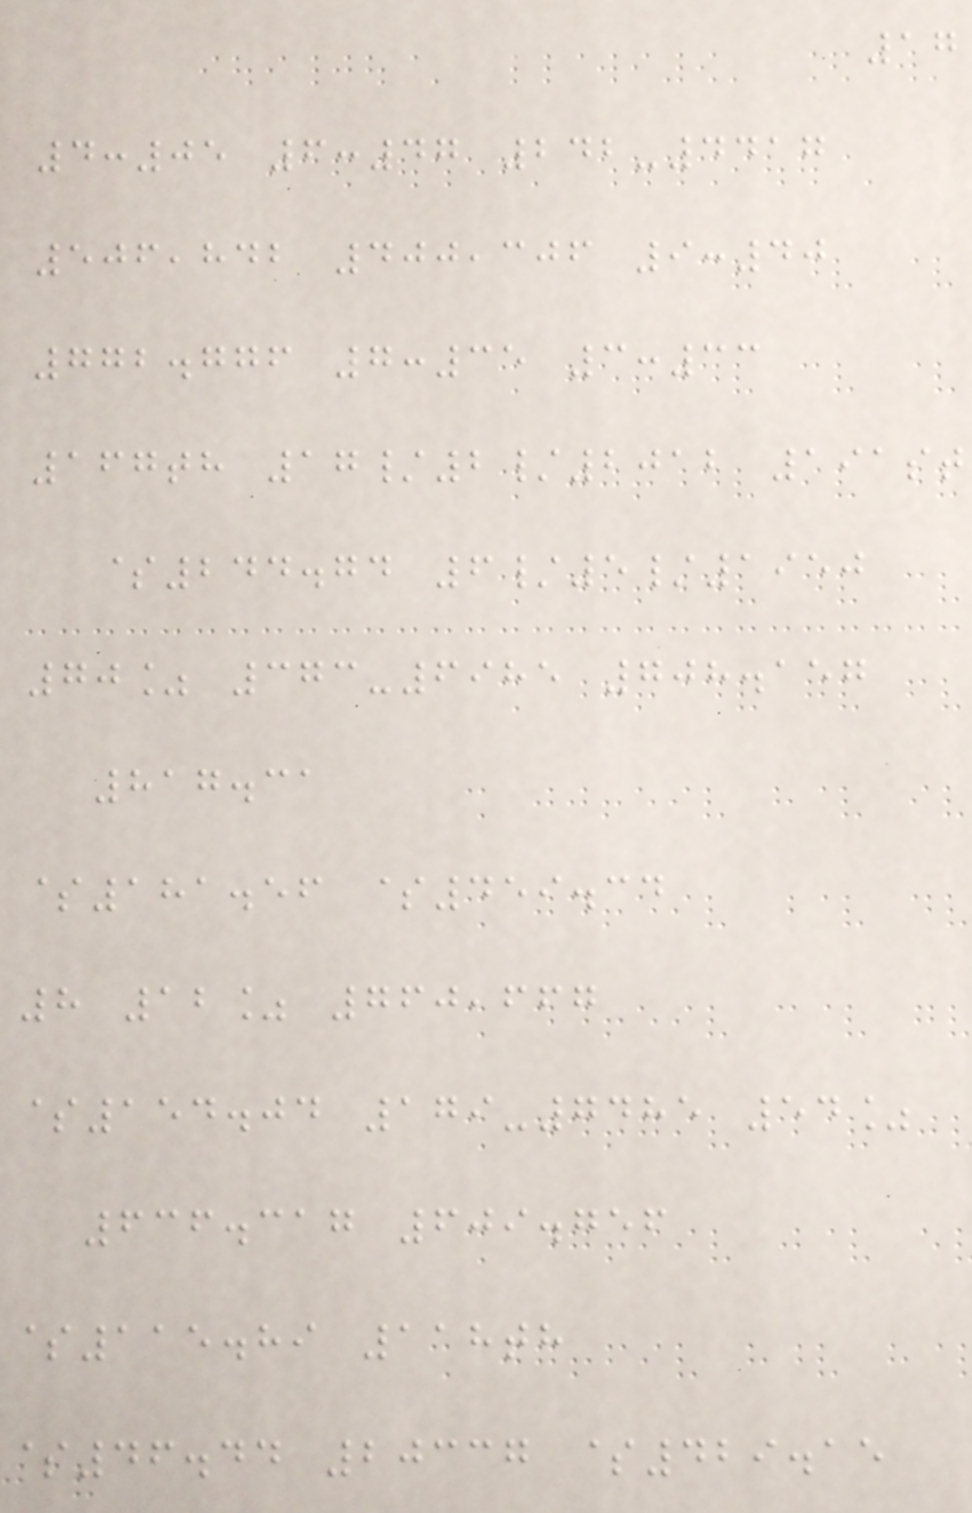17
4:05 6:47 242-4417
506,842 400,306 9:40
772.776 7:35 3:33
167th 17/2/2012 191st
$244.74 6/5/1950
70% 373-6985 708.157
817.31
$181.56 $459.34
8 12% 760,667
$154.04 179-7485 54%
636.317 609.756
$115.89 118th
$46.44 20337 $429.15
